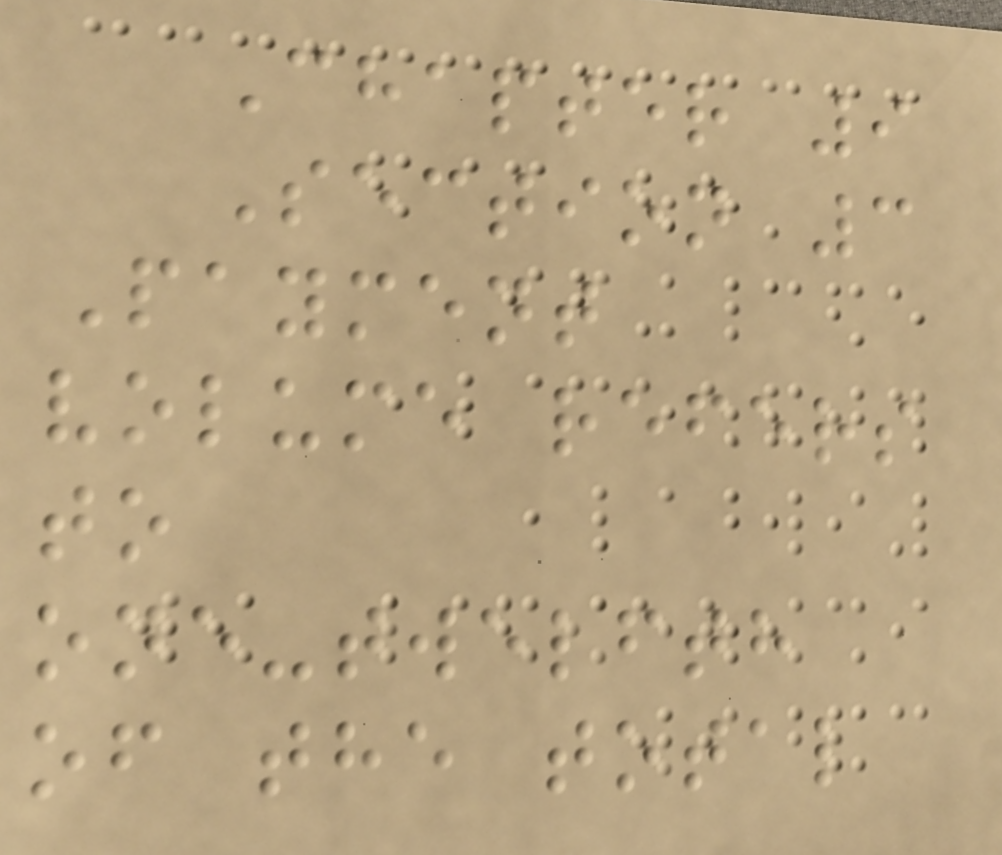Chapter 9
Section 3
Payment
volume refers
to
one-twelfth
of the total
